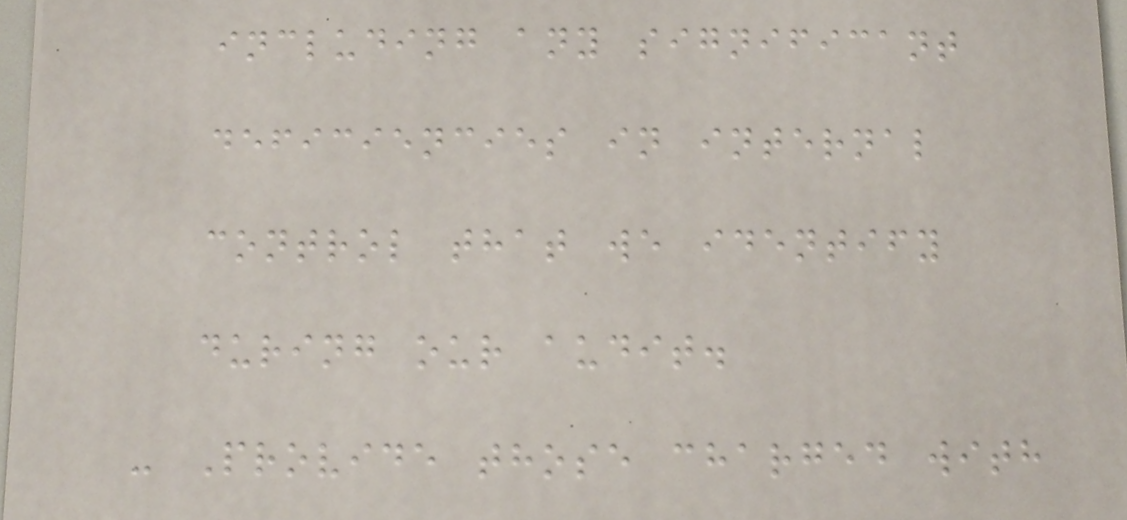including any significant
deficiencies in internal
control that we identify
during our audit.
- Provide those charged with
